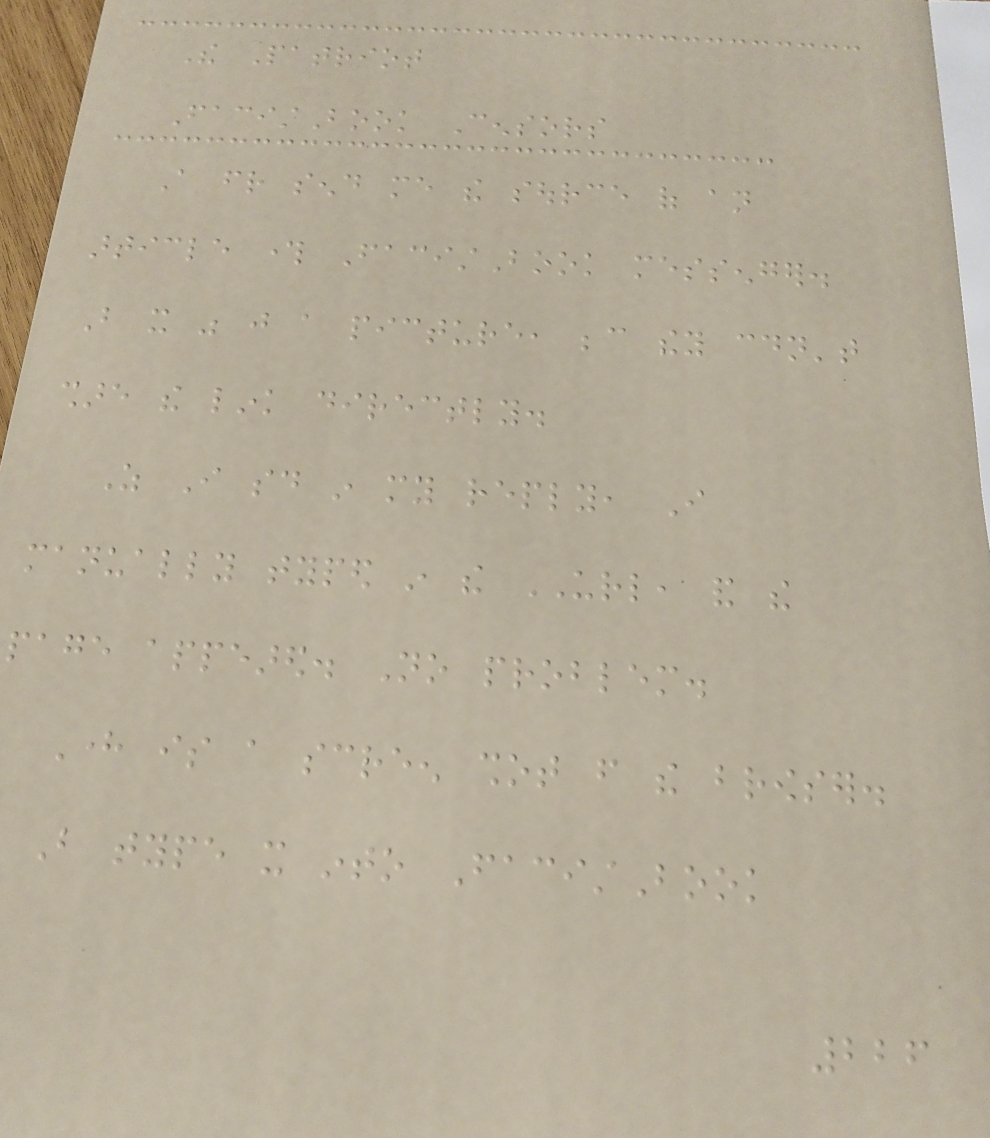The Patriot
FacistBook Censors
A friend send me the source of an
article through FacistBook messenger.
But it was just a picture, because they couldn't
share the link directly.
As I said in my reply, I
manually typed in the URL, and the
page appeared. No problem.
Here is a screen shot from the browser.
But type it into FacistBook
226
